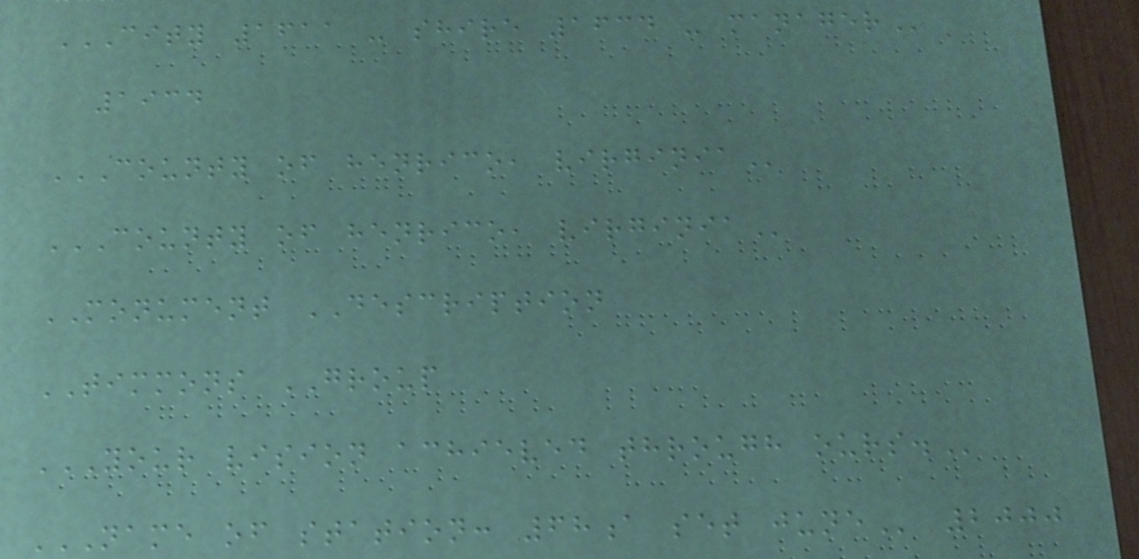CITY 1611 - SHIRE 1634 - MANAGER
1934
COUNTY OF HENRICO, VIRGINIA
COUNTY OF HENRICO, VIRGINIA
MONUMENT DESCRIPTION
TIMMONS GROUP
YOUR VISION ACHIEVED THROUGH OURS.
NAME OF STATION: 68A SET JUNE 2000
